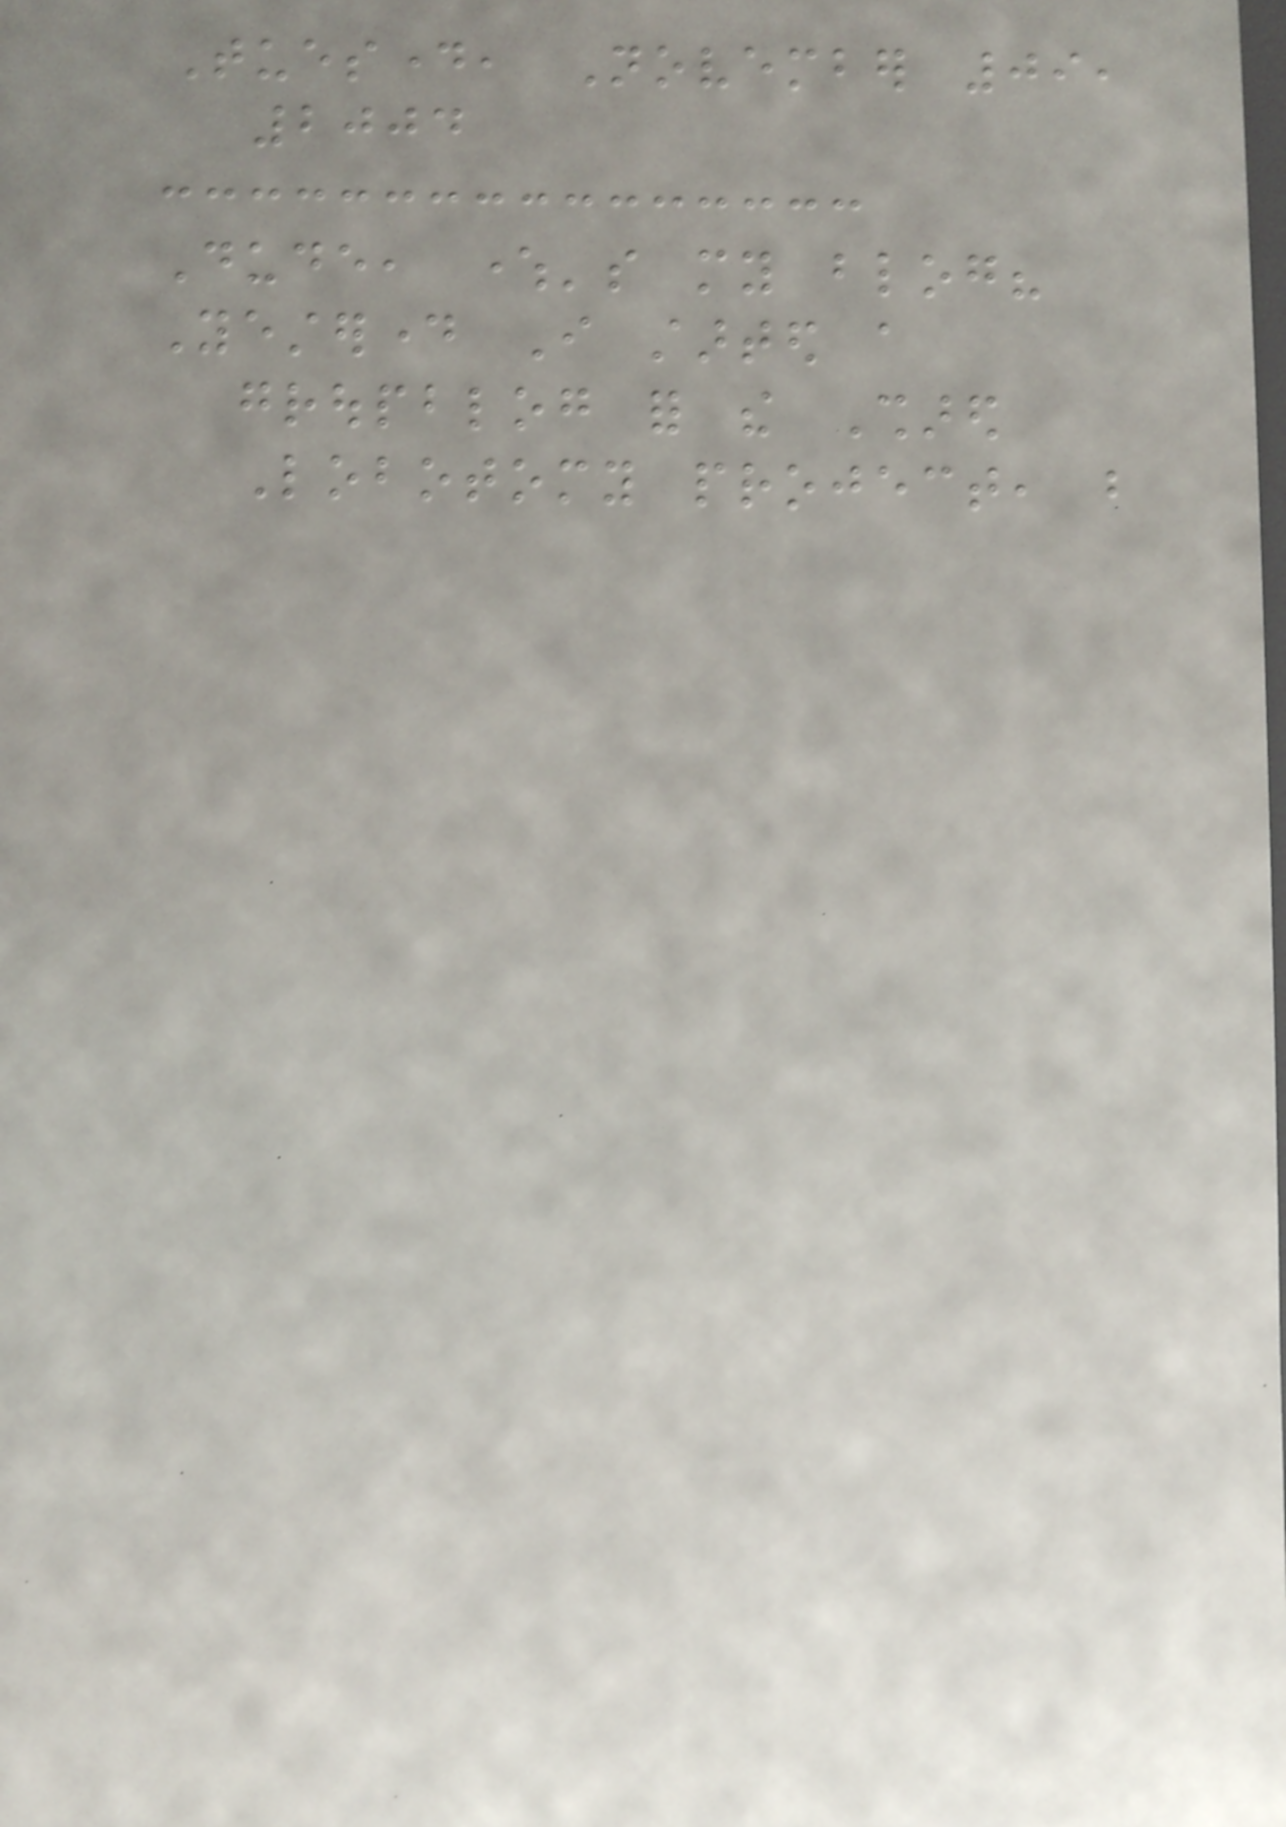Tuesday, November 09,
2004
Dude, where's my blog?
Yesterday I started a
groupblog for the Shared
Lobotomy project, but
